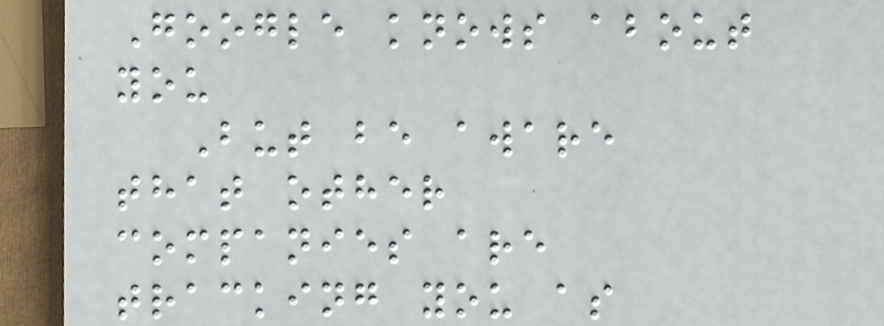Google knows about
you
But be aware
that other
companies are
tracking you as
